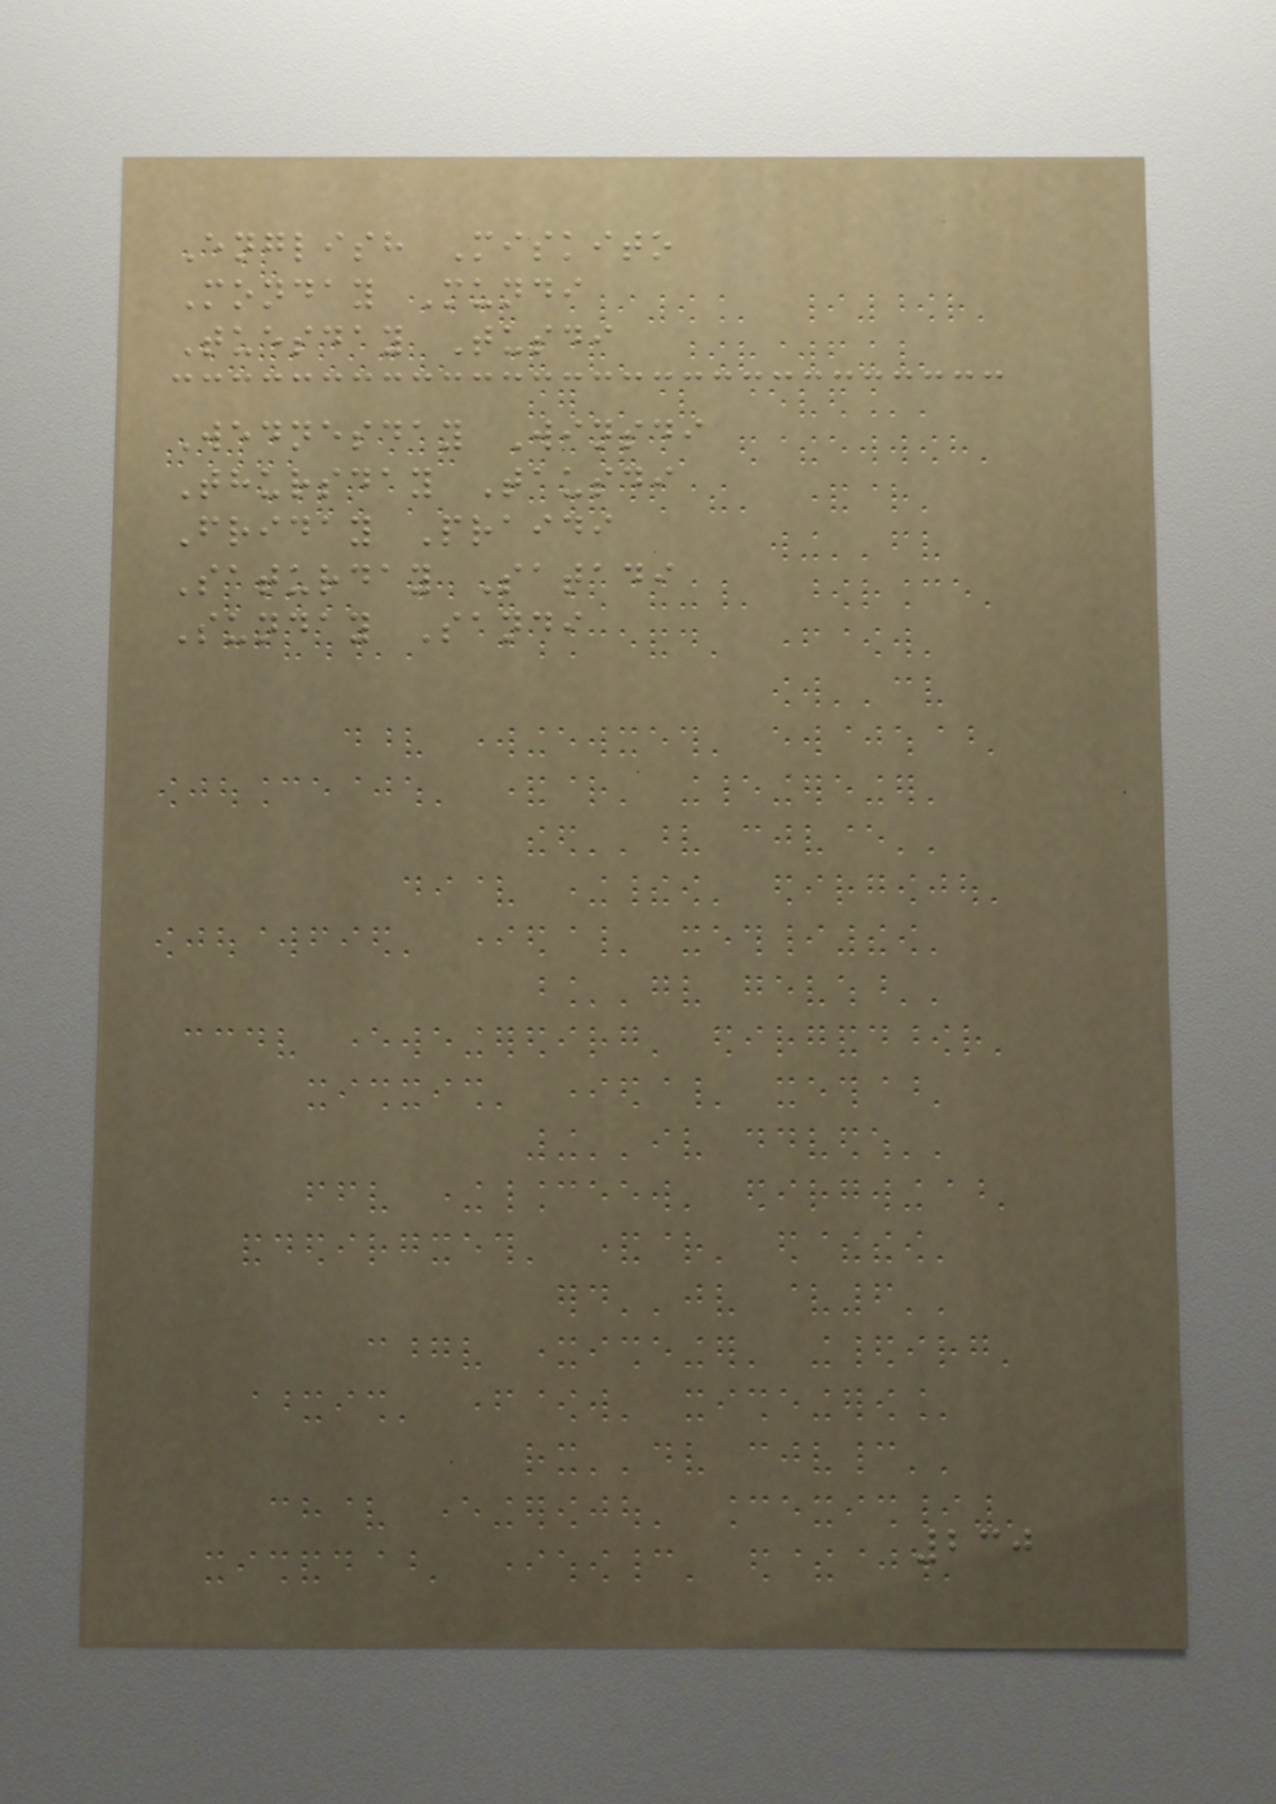English Miskito
Monday Mundi
Tuesday Tusdi
Wednesday Winsdi
Thursday Tausdi
Friday Praidi
Saturday Satadi
Sunday Sandi
230
